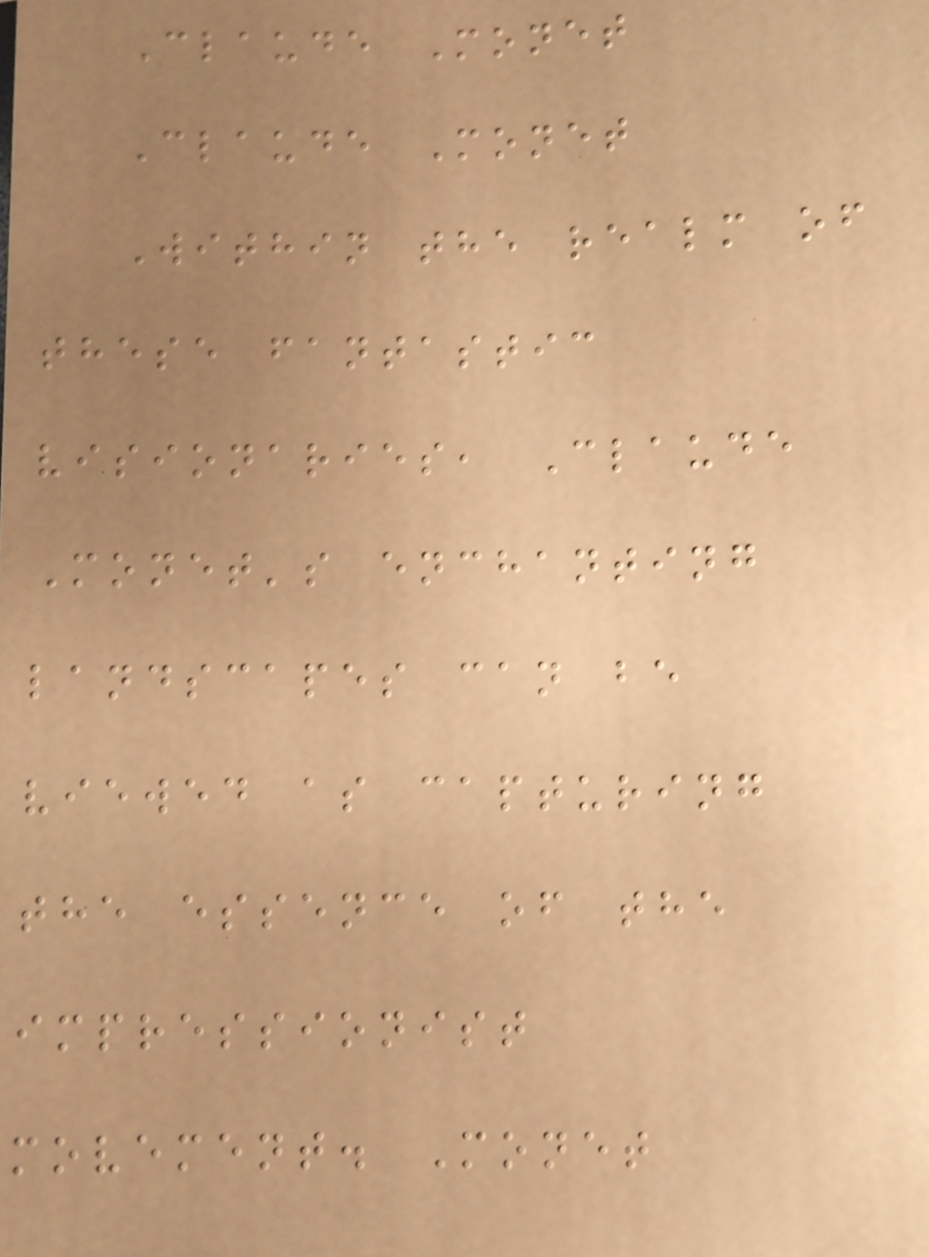Claude Monet
Claude Monet
Within the realm of
these fantastic
visionaries, Claude
Monet's enchanting
landscapes can be
viewed as capturing
the essence of the
impressionist
movement. Monet
